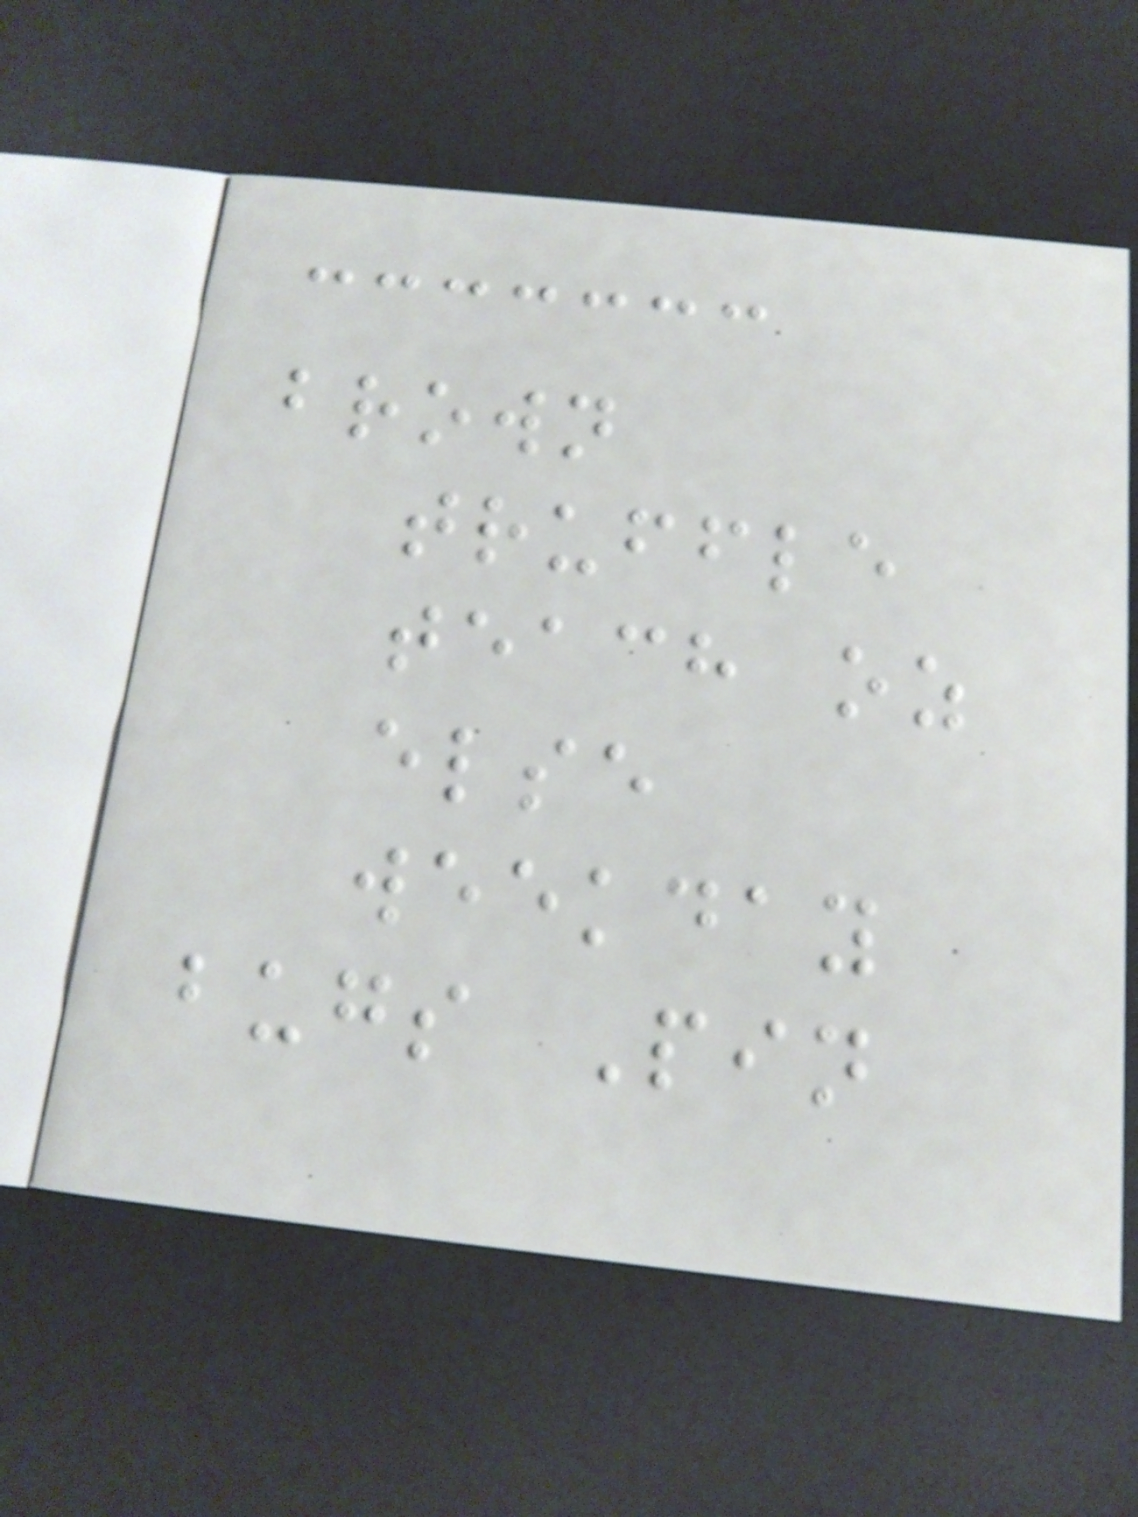brown
truffle
teach oz
else
weekday
bugs Pin
